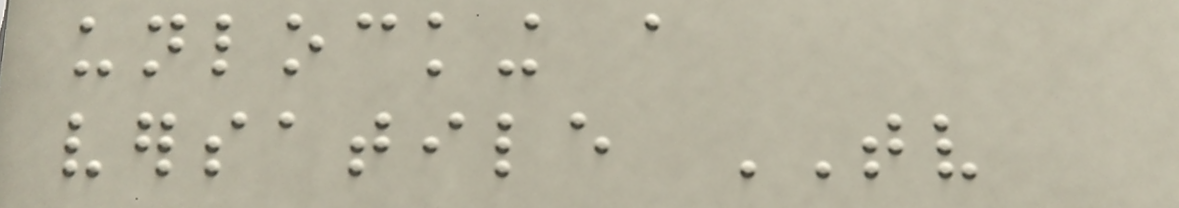unlocking a
versatile TV
